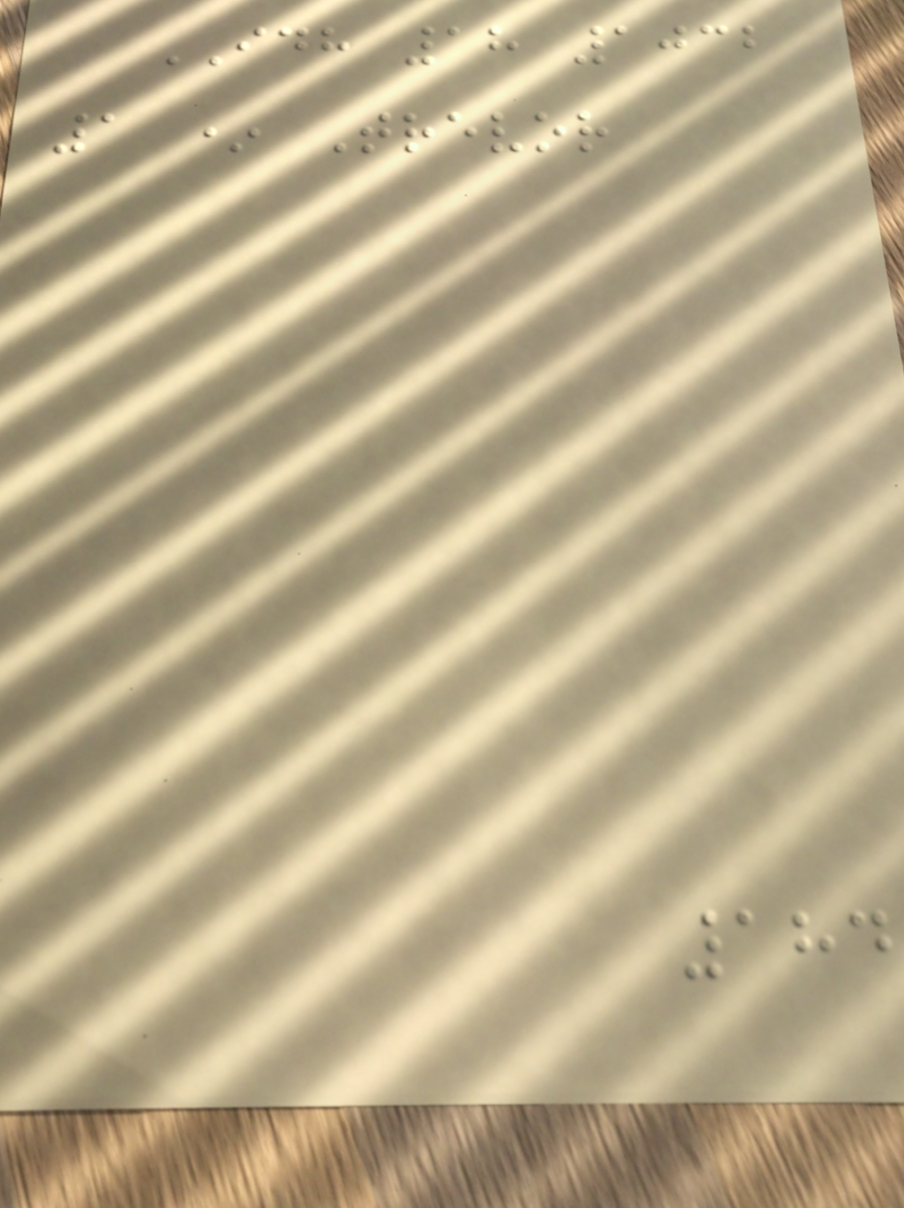IDH 18 1032
1 * Trevor
184
